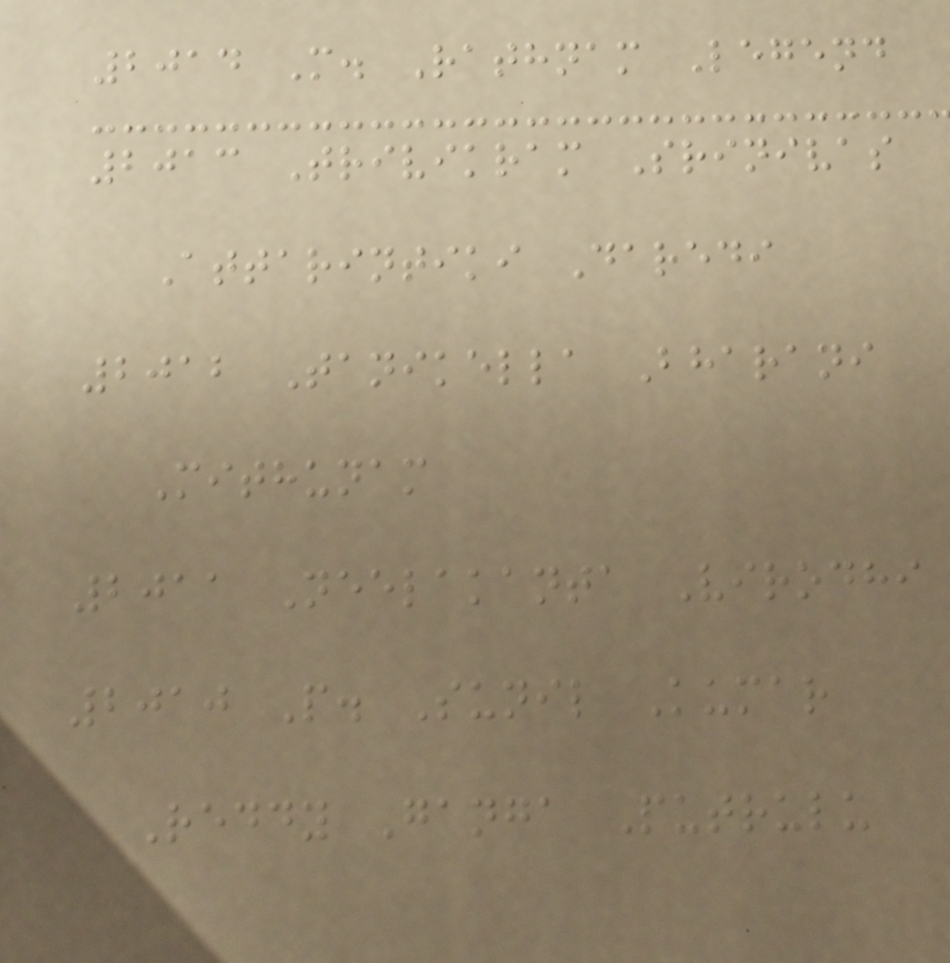2014 M. Rathnam Legend
2013 Trivikram Srinivas
Attarintiki Daredi
2012 Tanikella Bharani
Mithunam
2011 Neelakanta Virodhi
2010 P. Sunil Kumar
Reddy Ganga Putrulu
